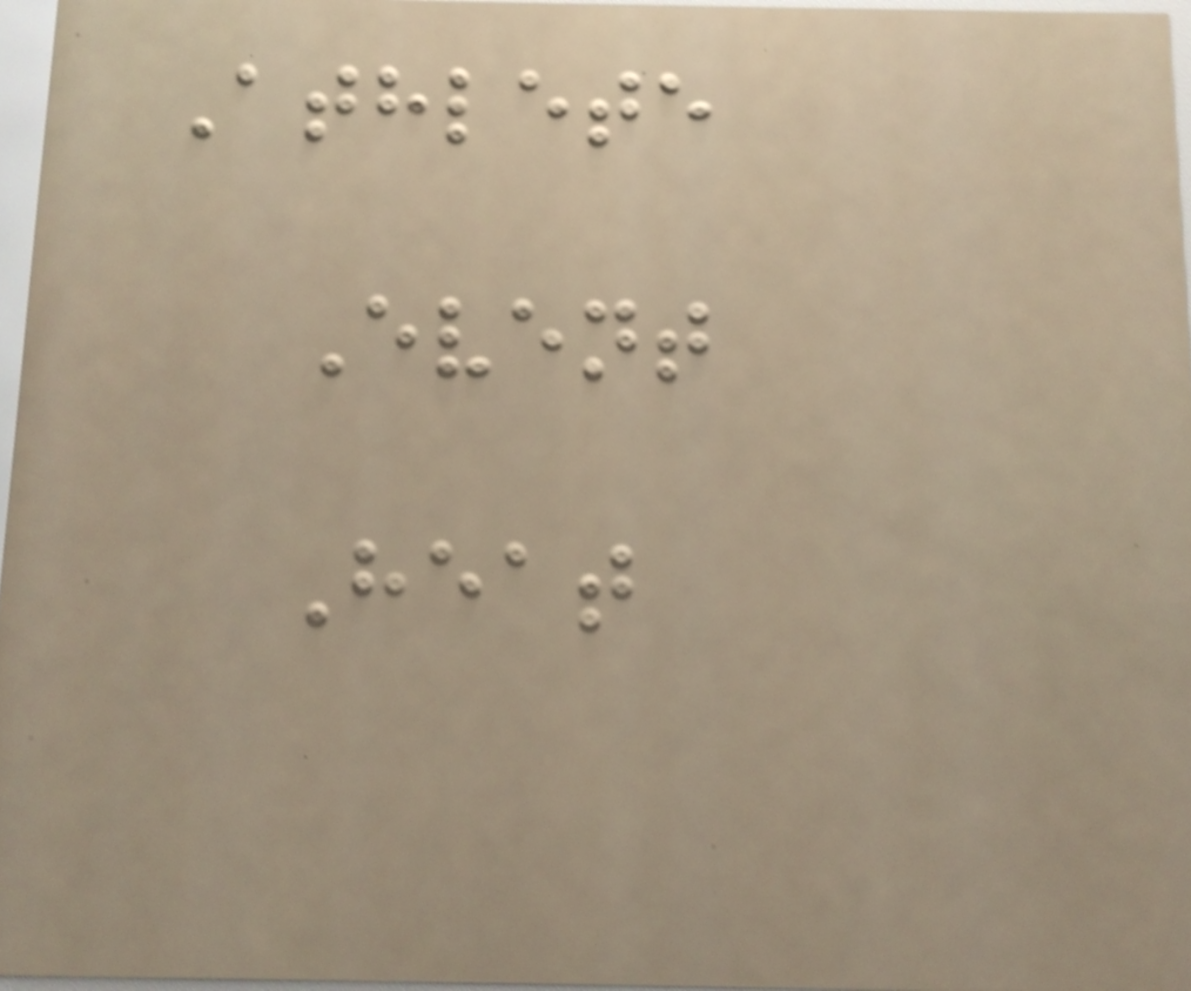Athlete
Event
Heat
